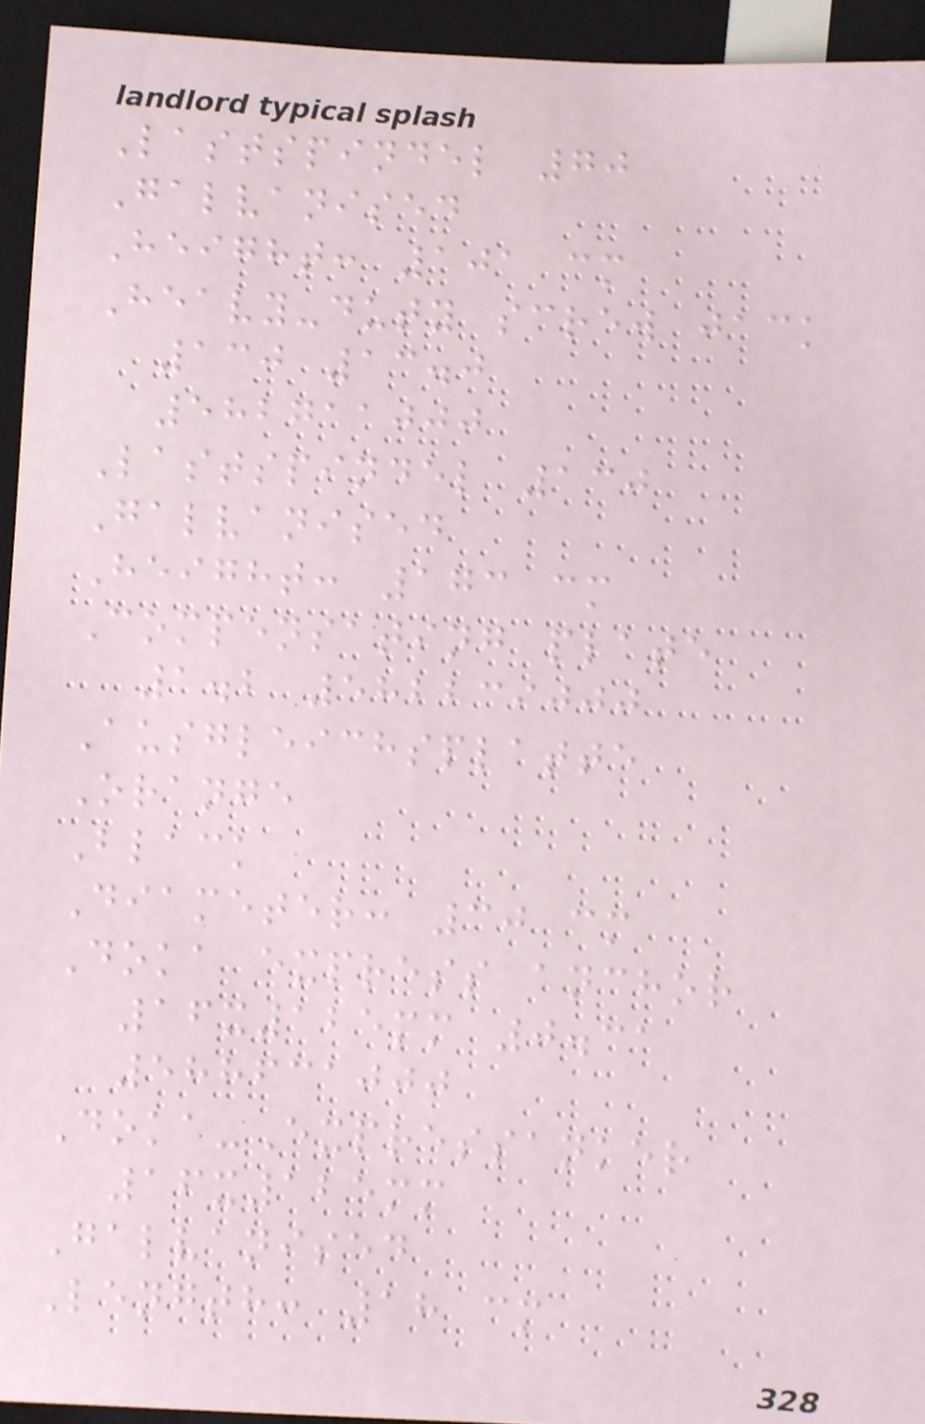Lastspindel 70
Galvanised
Height: 101 cm
Heavy-duty screw jack
130 13.0
582711000
Lastspindel 130
Galvanised
Height: 173 cm
Compensating plate
1.2 582239000
Ausgleichsplatte
Orange
Black
Diameter: 30 cm
Doka express anchor
16x125mm 0.31
588631000
Doka-Expressanker
16x125mm
Galvanised
Length: 18 cm
